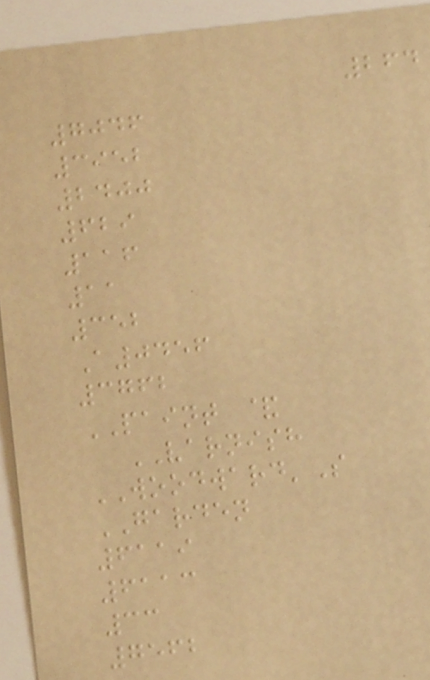264
7046
3952
2400
629
116
11
352
A0456
3762
PAINT &
VARNISH
WOODWARD'S
GARDEN
6119
6113
33
7562
